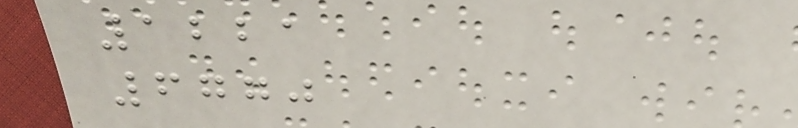1221
6770
